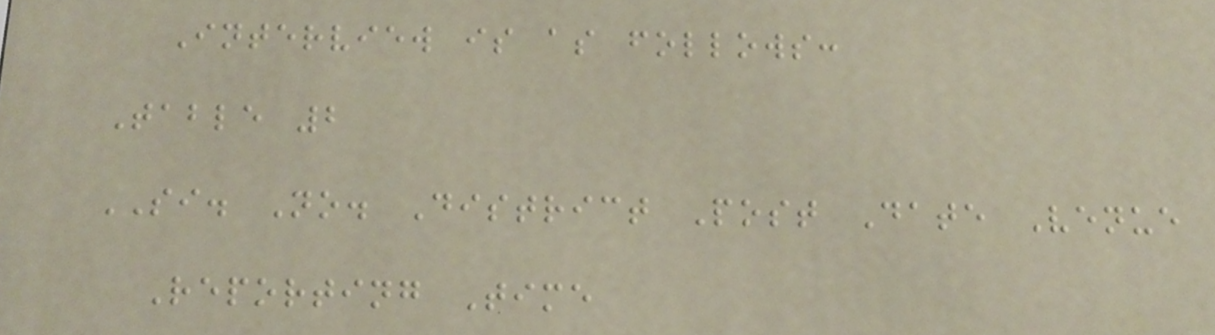Interview is as follows:
Table 2
SI. No. District Post Date Venue
Reporting Time
